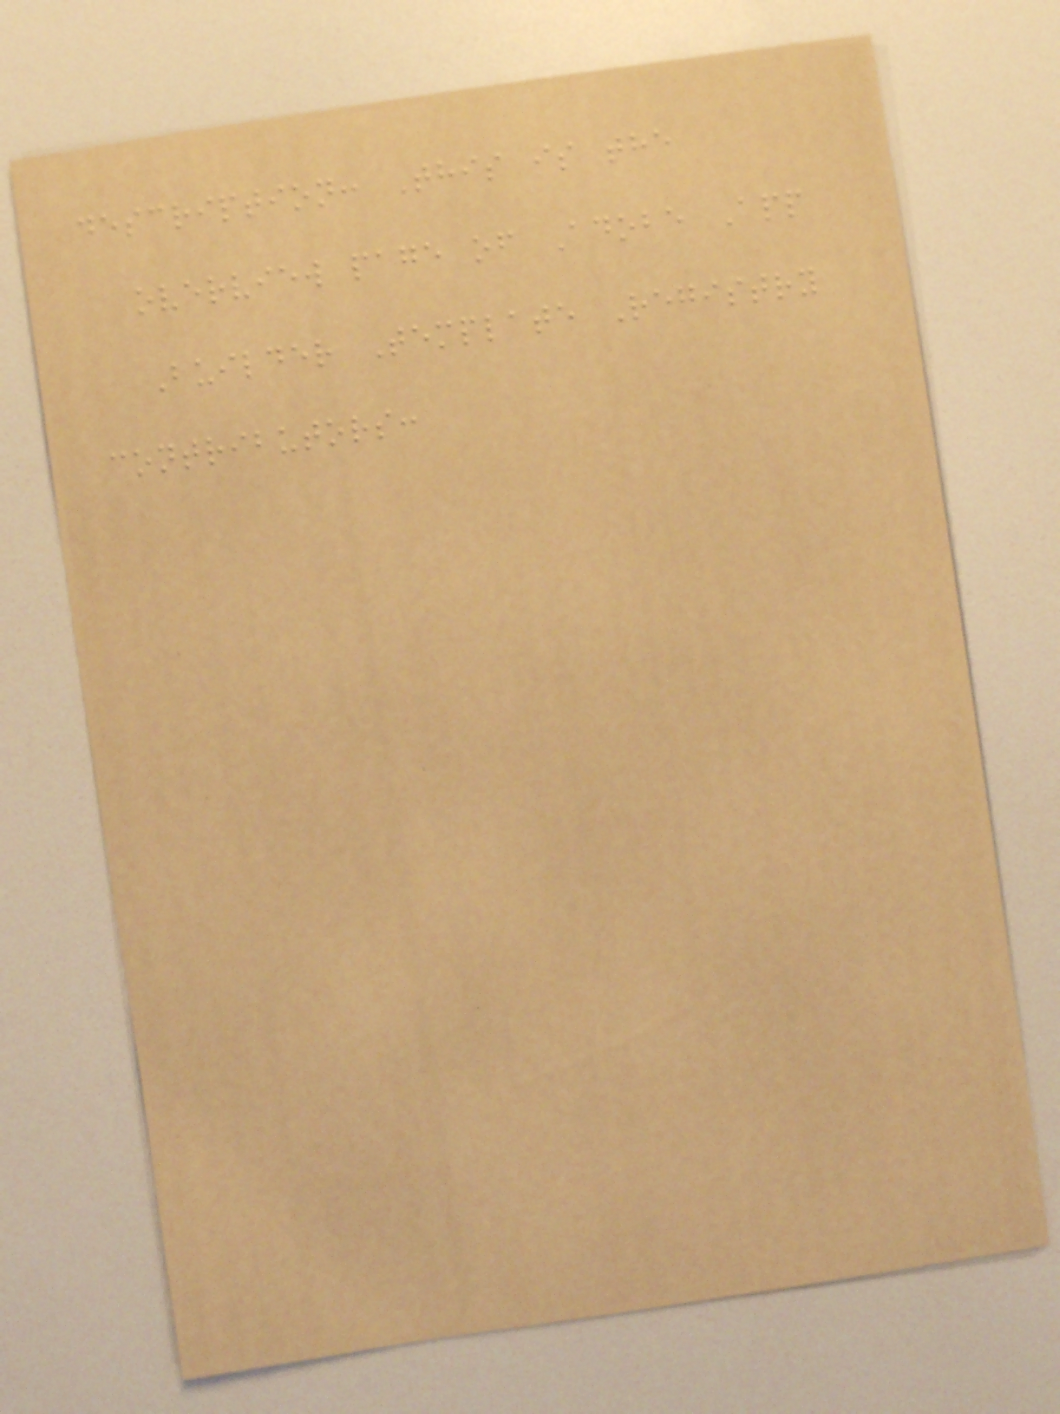description: This is the
overview page of Adobe App
Builder Template Registry
contributors:
